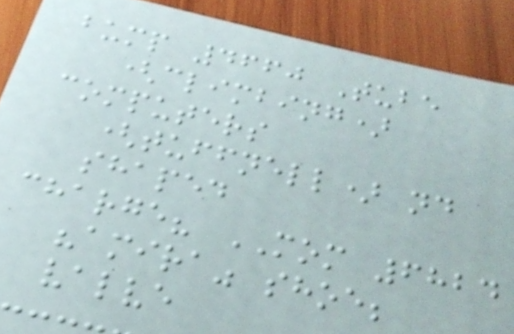bump 4660 Tube
(climbing)
computers
(tuffnell) nd
shaped
charge? MOM 6824
"amira" shoe;
valve
